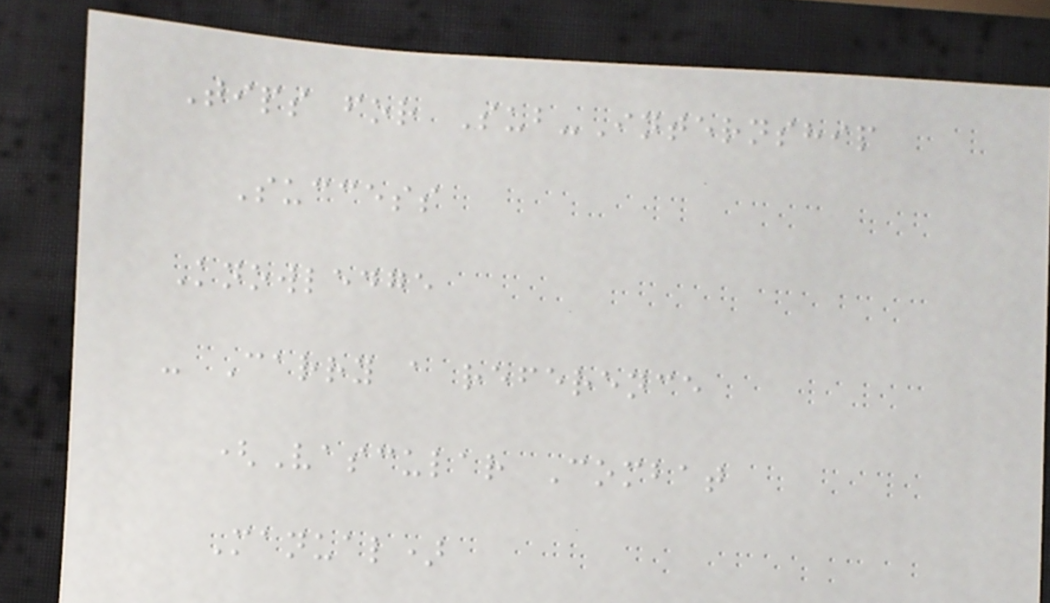Tips for Sub-Internship
Success
Knowledge
- Carry a reference
(Vascular Combat
Manual)
